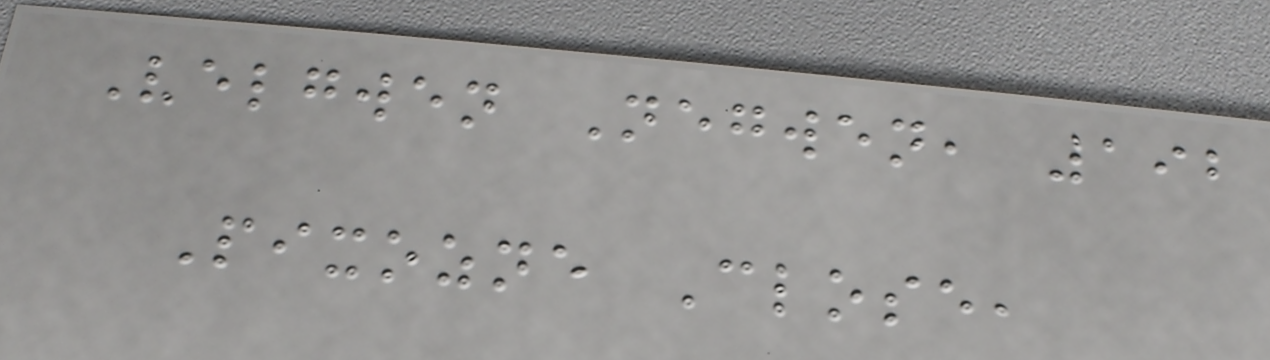Velgwen Negwen, 192
Pixozne Close,
